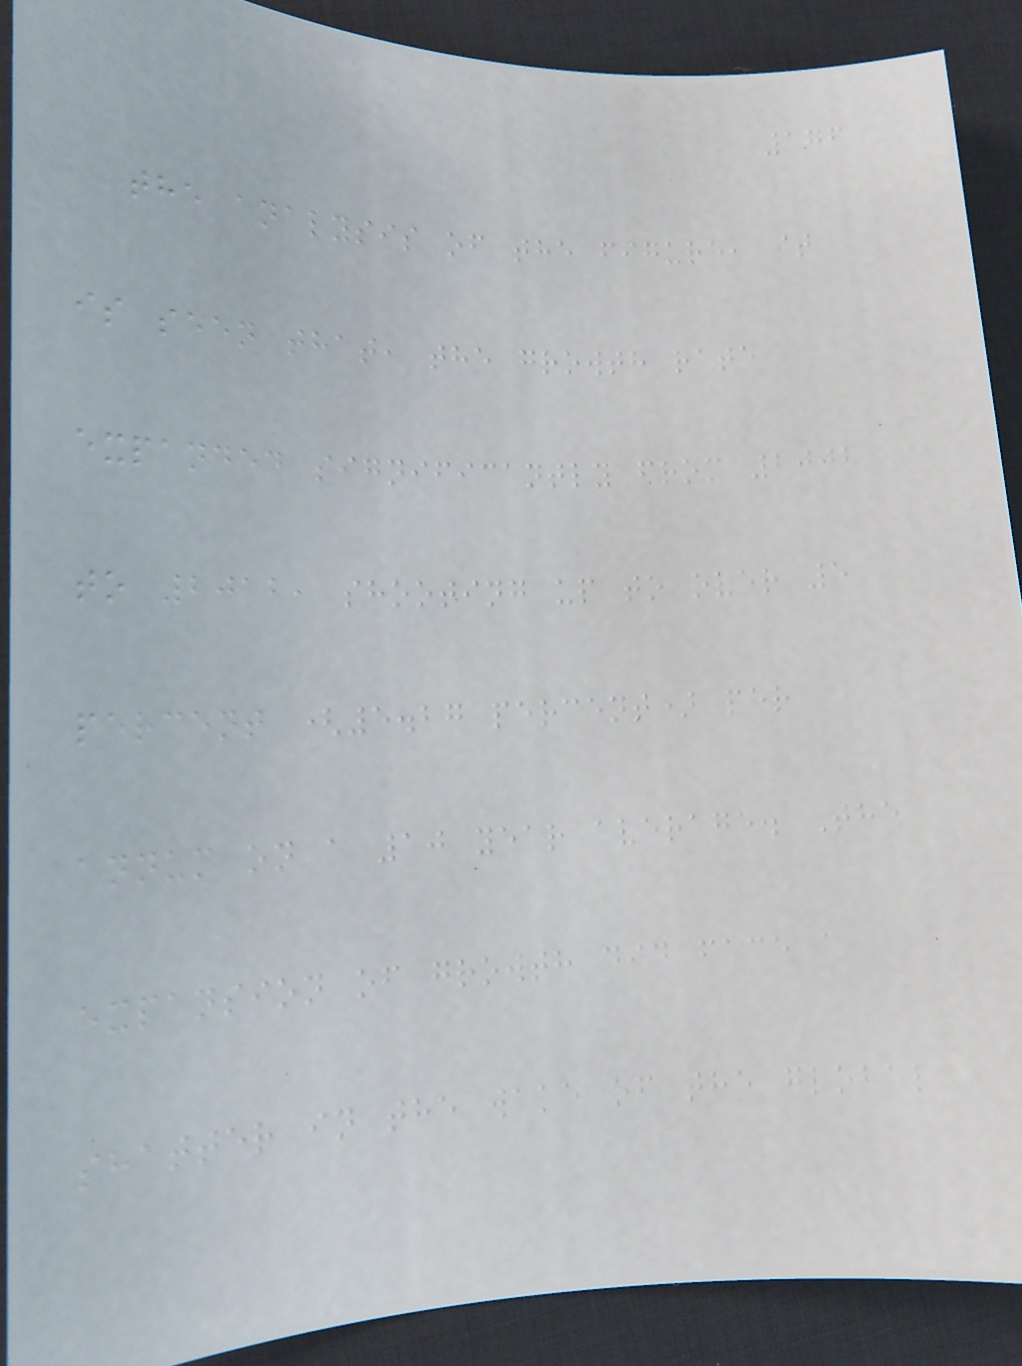176
the analysis of the figure, it
is seen that, the growth rate
expanded significantly from 2002
to 2012, shooting up to over 5
percent (5.27 percent) per
annum on a 10 year average. The
expansion of growth did face a
shatter in the wake of the global
